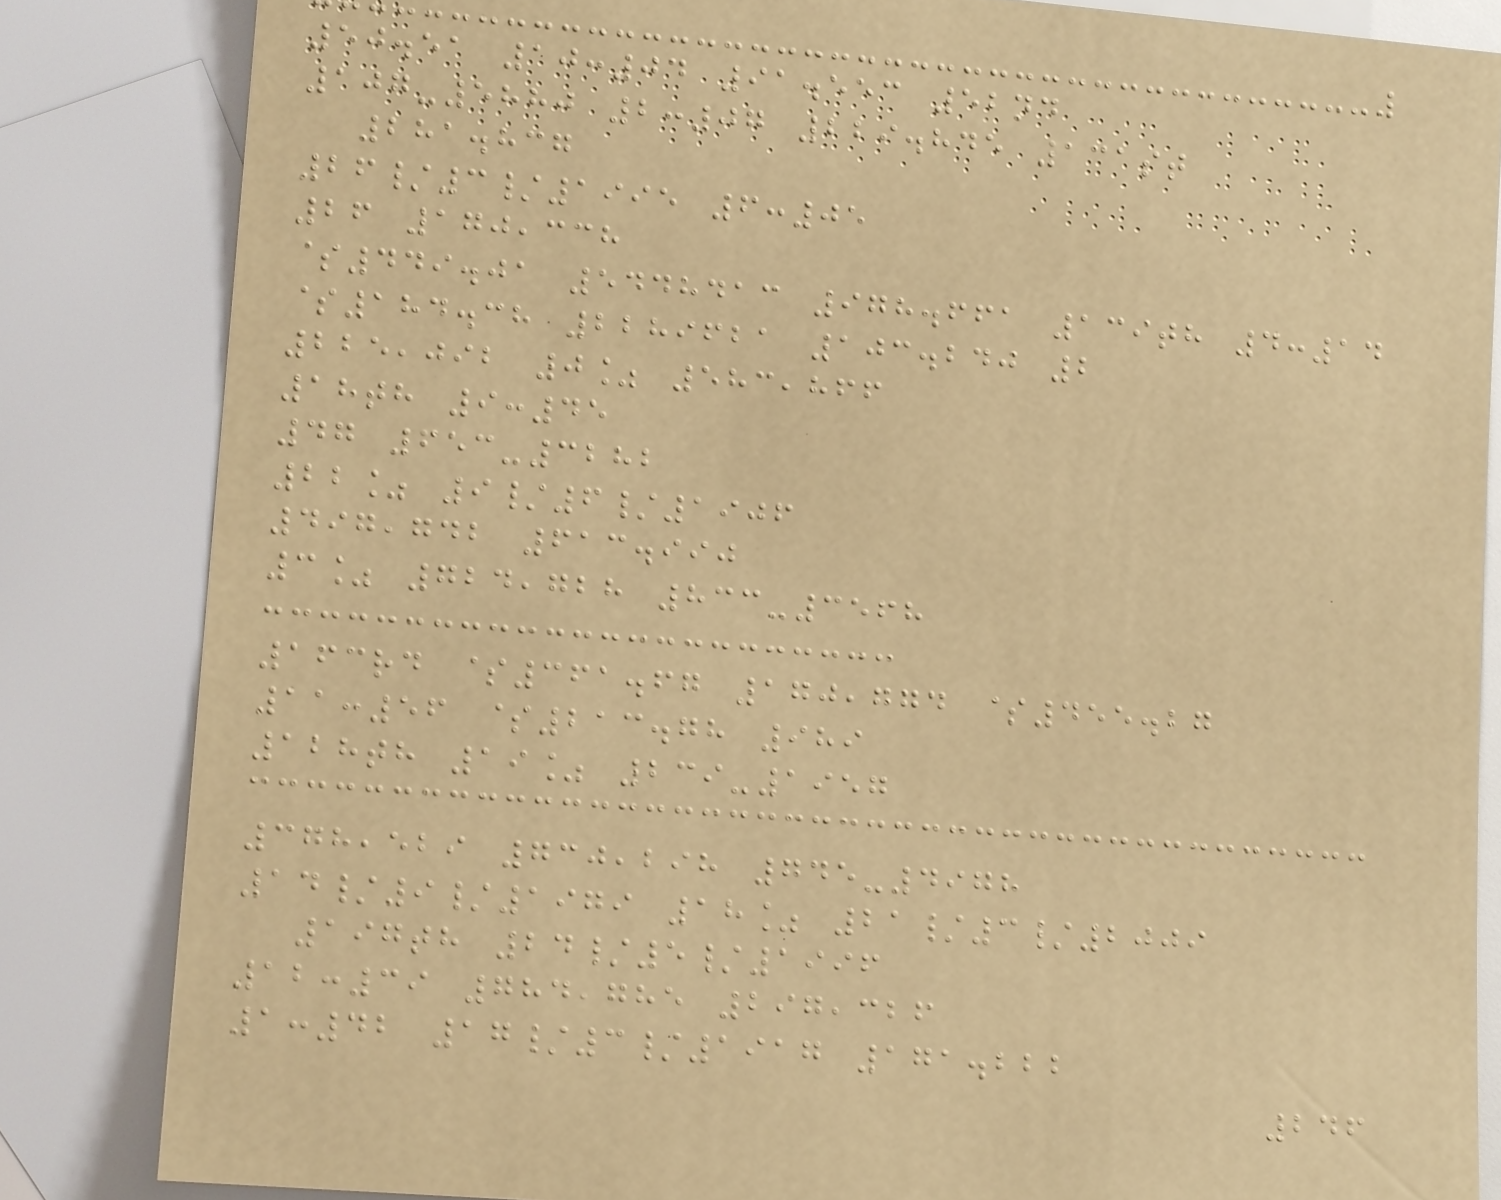50.51 10:04 91.553 52nd
107-5880 2:07 229.845 131st
281.837
26/3/1995 6:05
26 170,338
$449.01 5448413 978.661 139th 4:14
$184.38 2289621 103.240 2
225,092 0% 583,866
18th 9:45
47 653-3282
22% 9/6/1906
497,742 613.990
3% 724,728 833-3568
163rd $361.67 170,774 $455.27
11:56 $213.78 989
128th 19% 239-1957
378,529 730,298 745-4978
14/9/1979 18% 21/3/2009
197th 24/5/1996
12:39 784,785 297,326
1:42 17/3/1917 171.222
246
